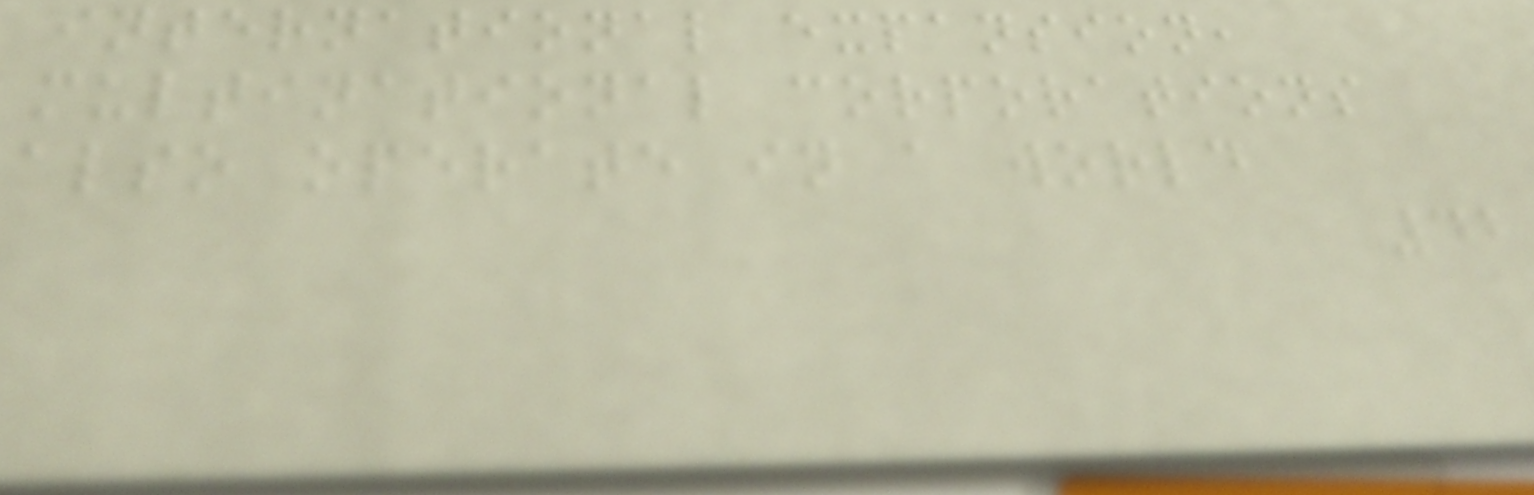international expansion,
multinational corporations
also operate in a world
42
